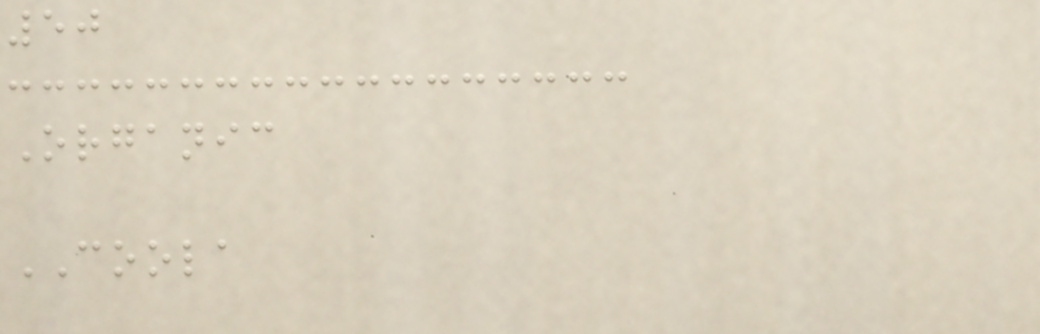50
Organic
COOLA
